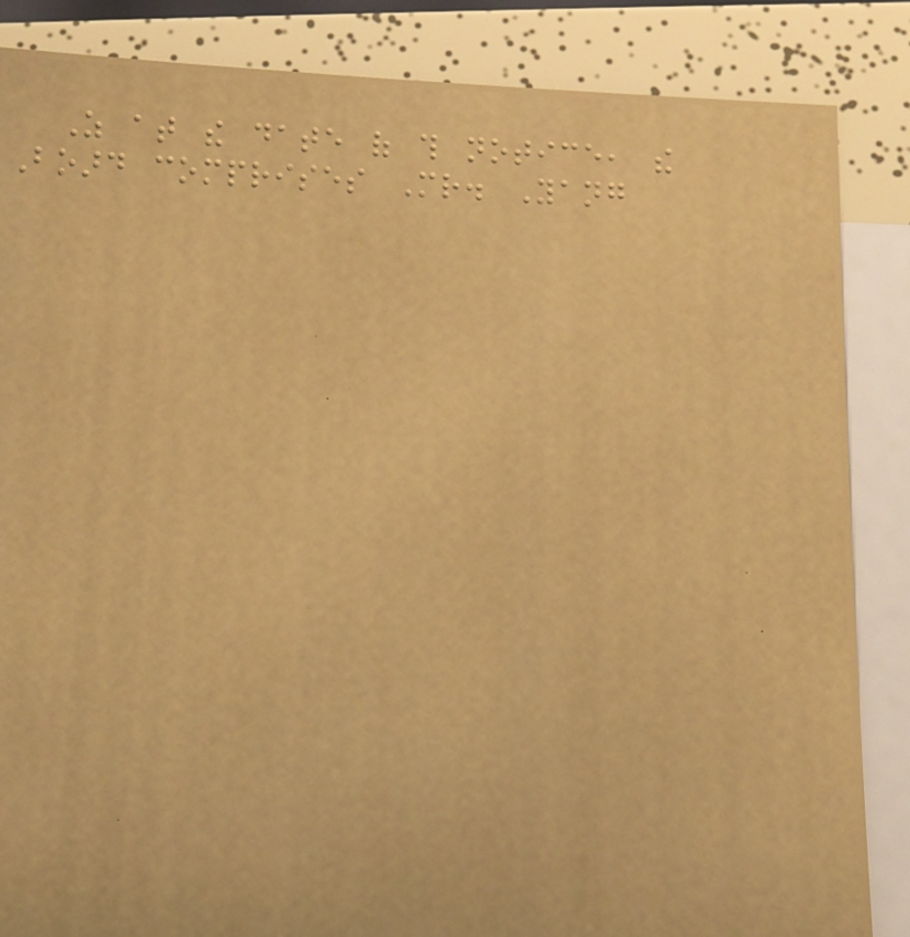As at the date of this notice, the
Board comprises Mr. Yang
